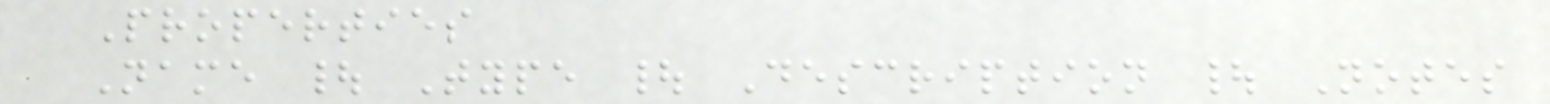Properties
Name | Type | Description | Notes
